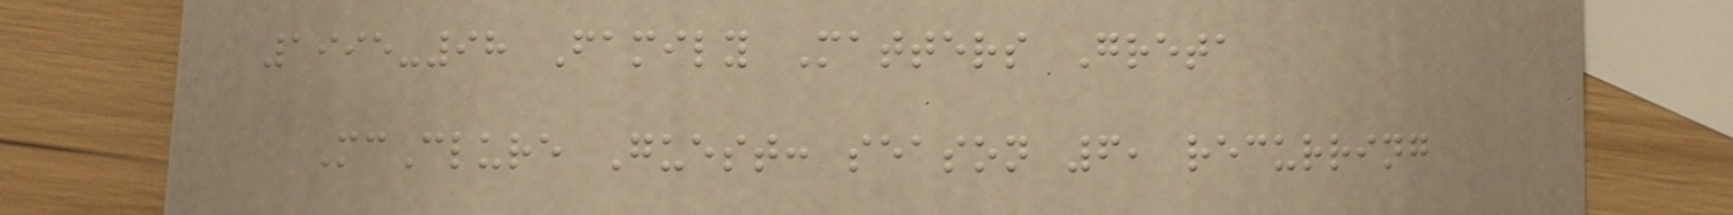1995-98 Family Matters Greta
McClure Guest: season 6, recurring
